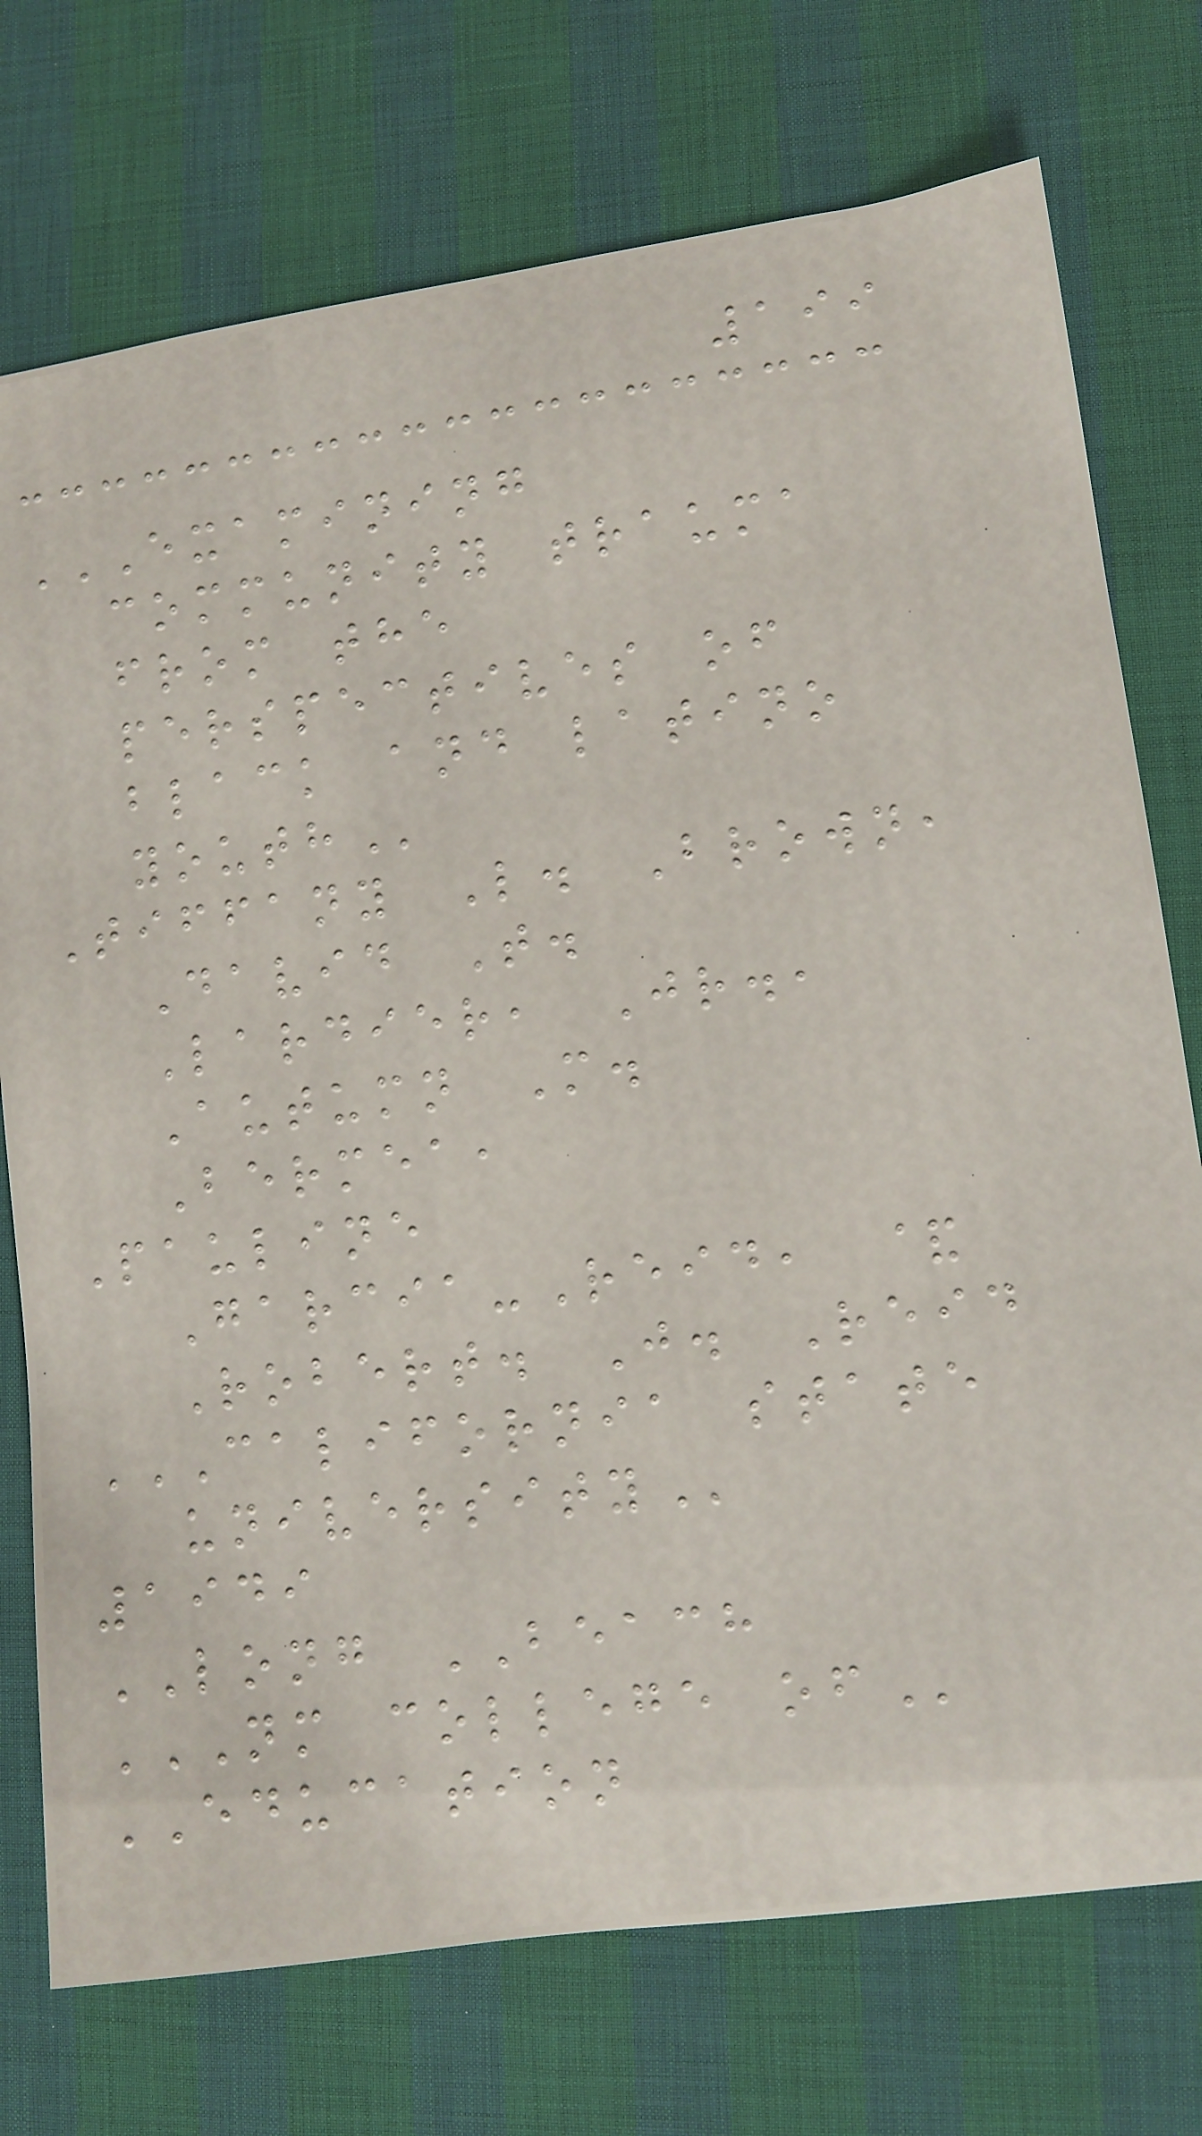199
EXAMINING
COMMUNITY TRAUMA
FROM THE
PERSPECTIVES OF
BLACK AND LATINO
YOUTH
Tiffany L. Brown,
David T.
Lardier, Jr.,
Autumn M.
Bermea,
Pauline
Garcia-Reid, &
Robert. J. Reid
CALIFORNIA STATE
UNIVERSITY
1949
LONG BEACH
NM COLLEGE OF
EDUCATION
